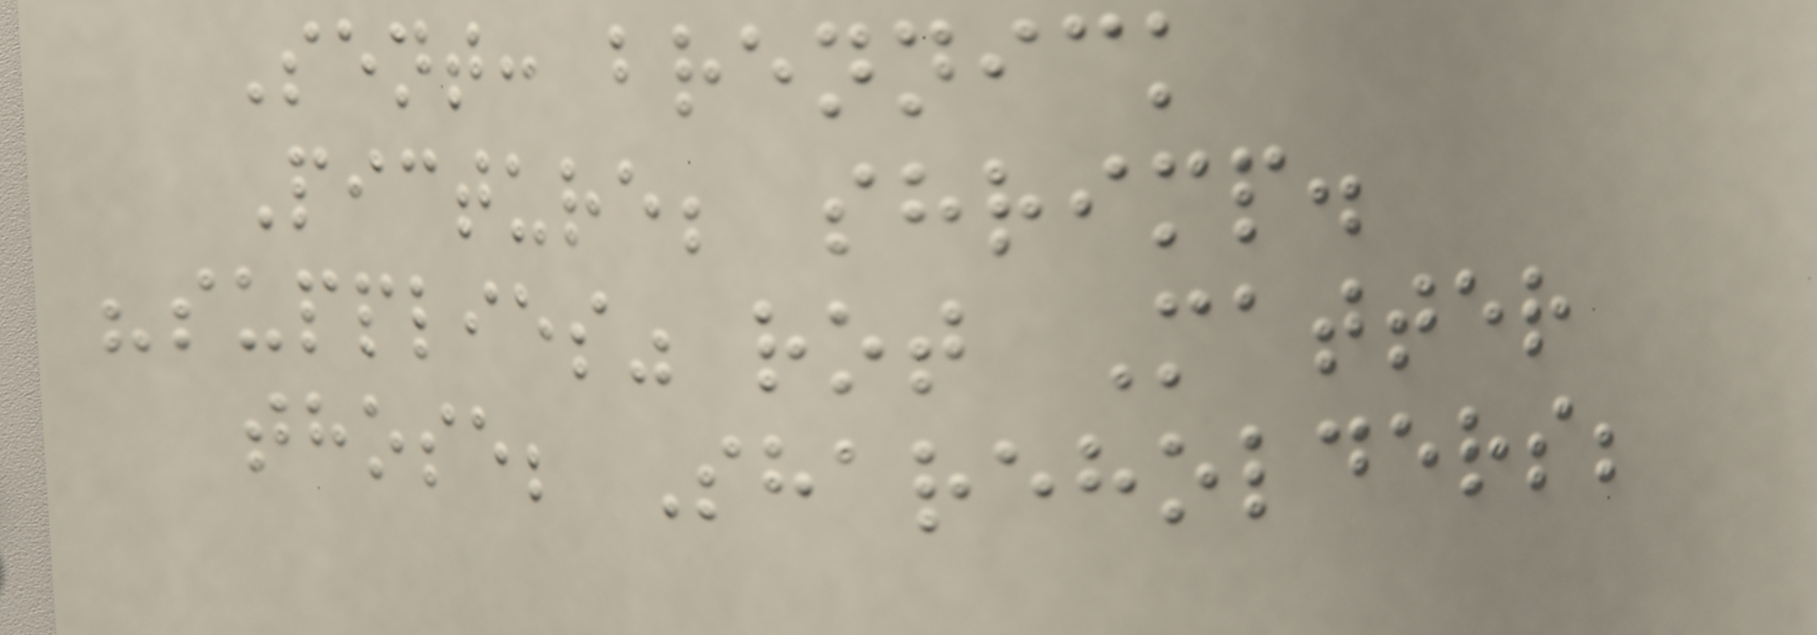Sent: brennick
Picture; shrimp.
"supplies" rot Matter
those; Shareholders;
